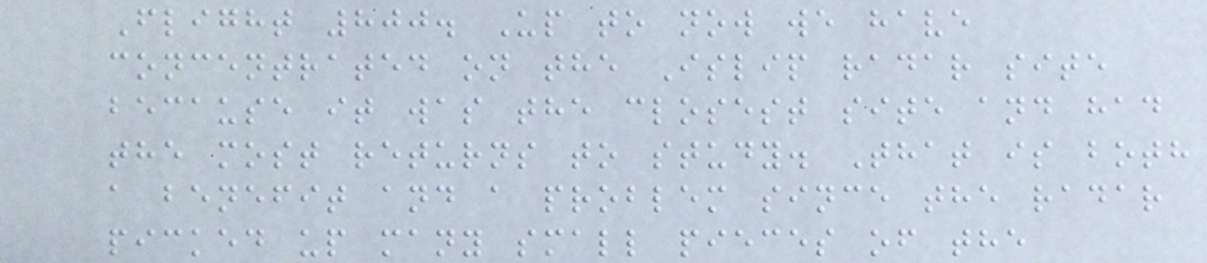Flight 800. Up to now we have
concentrated on the Islip radar site
because it was the closest site and had
the most returns to study. That is both
a benefit and a problem since the radar
picked up many small pieces of the
